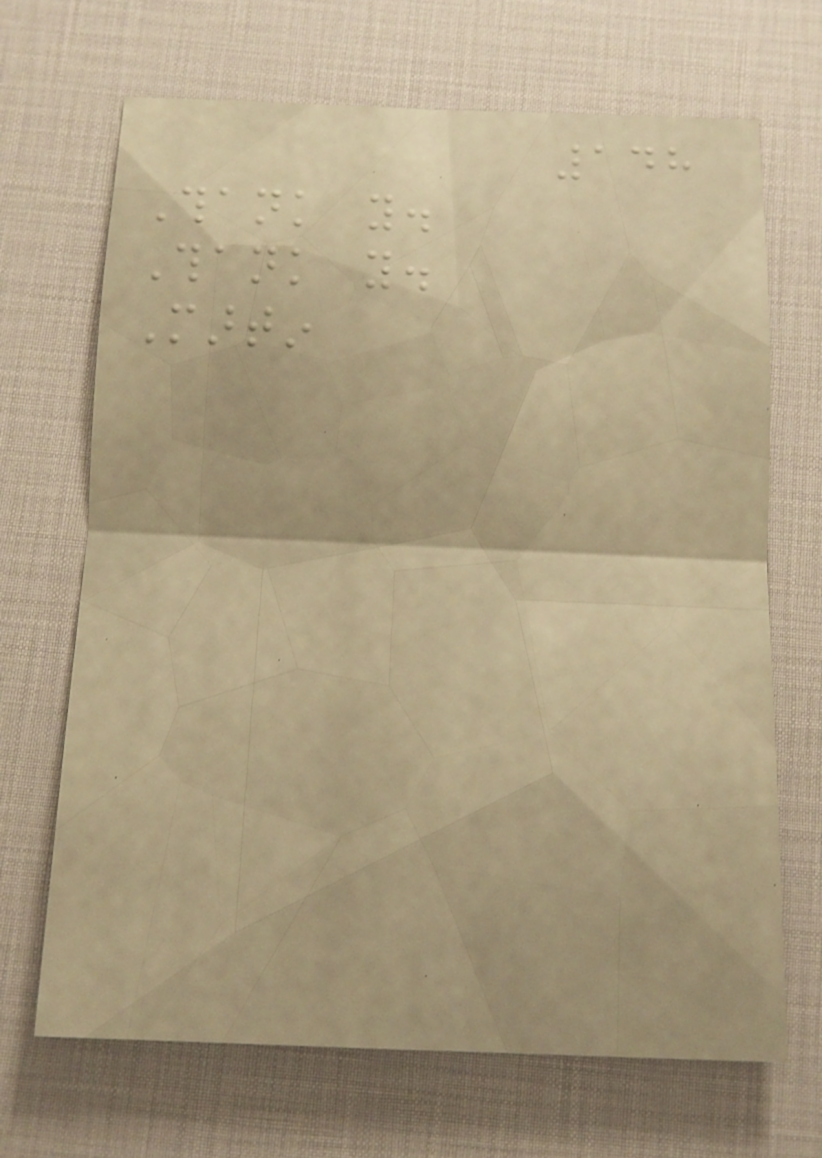148
Thank you.
Thank you.
Martin
